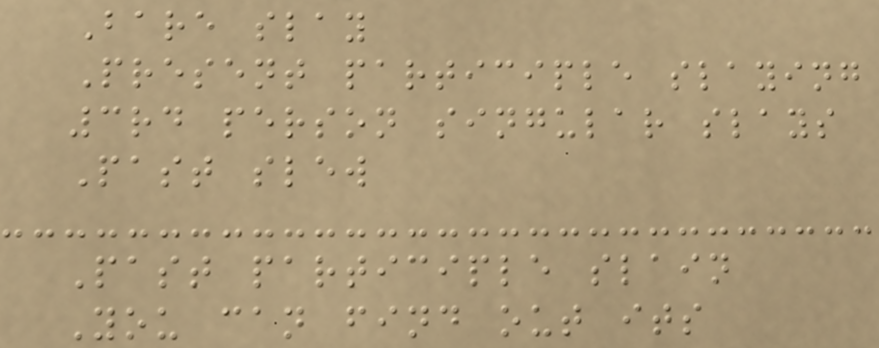Bare slay
Present participle slaying
3rd person singular slays
Past slew
Past participle slain
You can find out its
